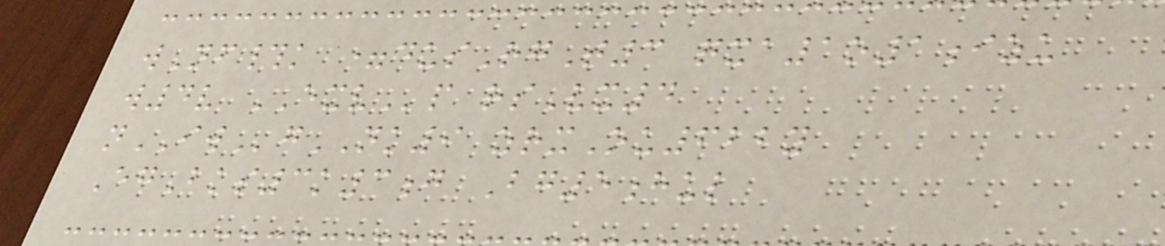wNf#k =dusRgT3 qxa1o1izu
w4v EXVp rsVx4
nIWgNK9 zrxOu622y
EgBks3k3g Bg5hul
